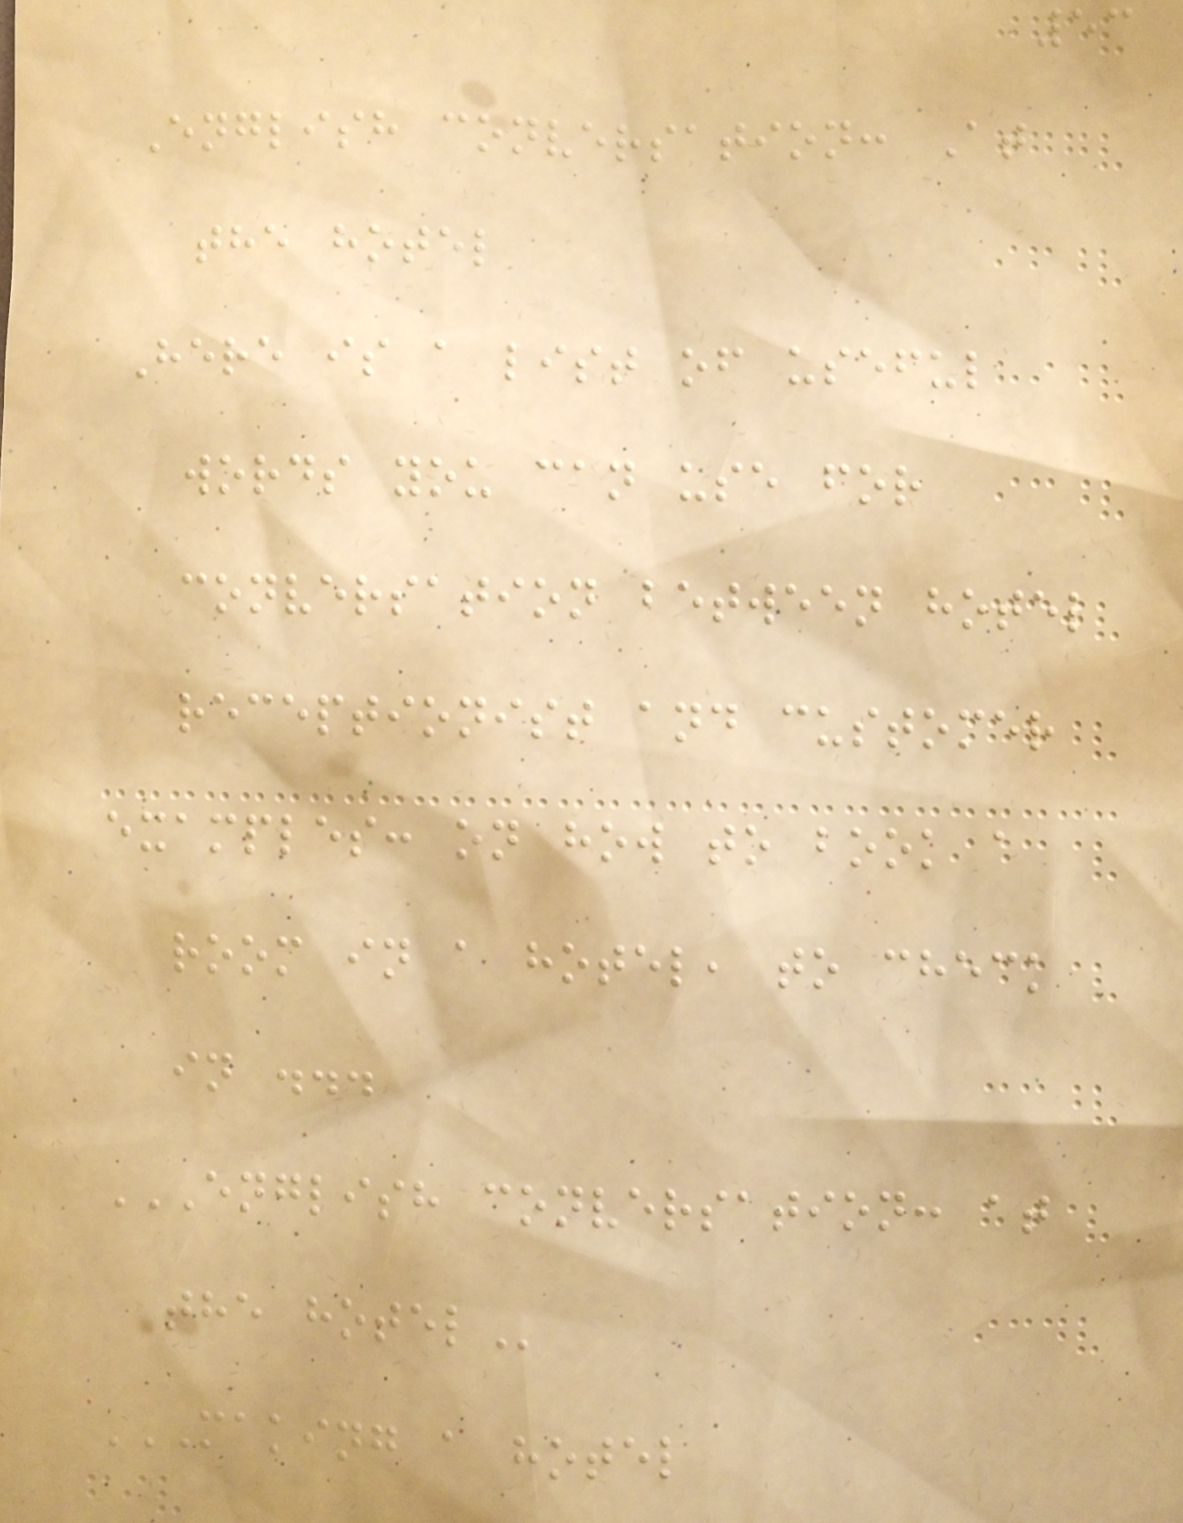53
English conversation: At
the hotel
Here is a list of useful
words you can use for
conversation between hotel
receptionist and customer
examples: on how to book a
room in a hotel, to check
in ...
ENGLISH CONVERSATION: AT
THE HOTEL
MAKING A HOTEL
